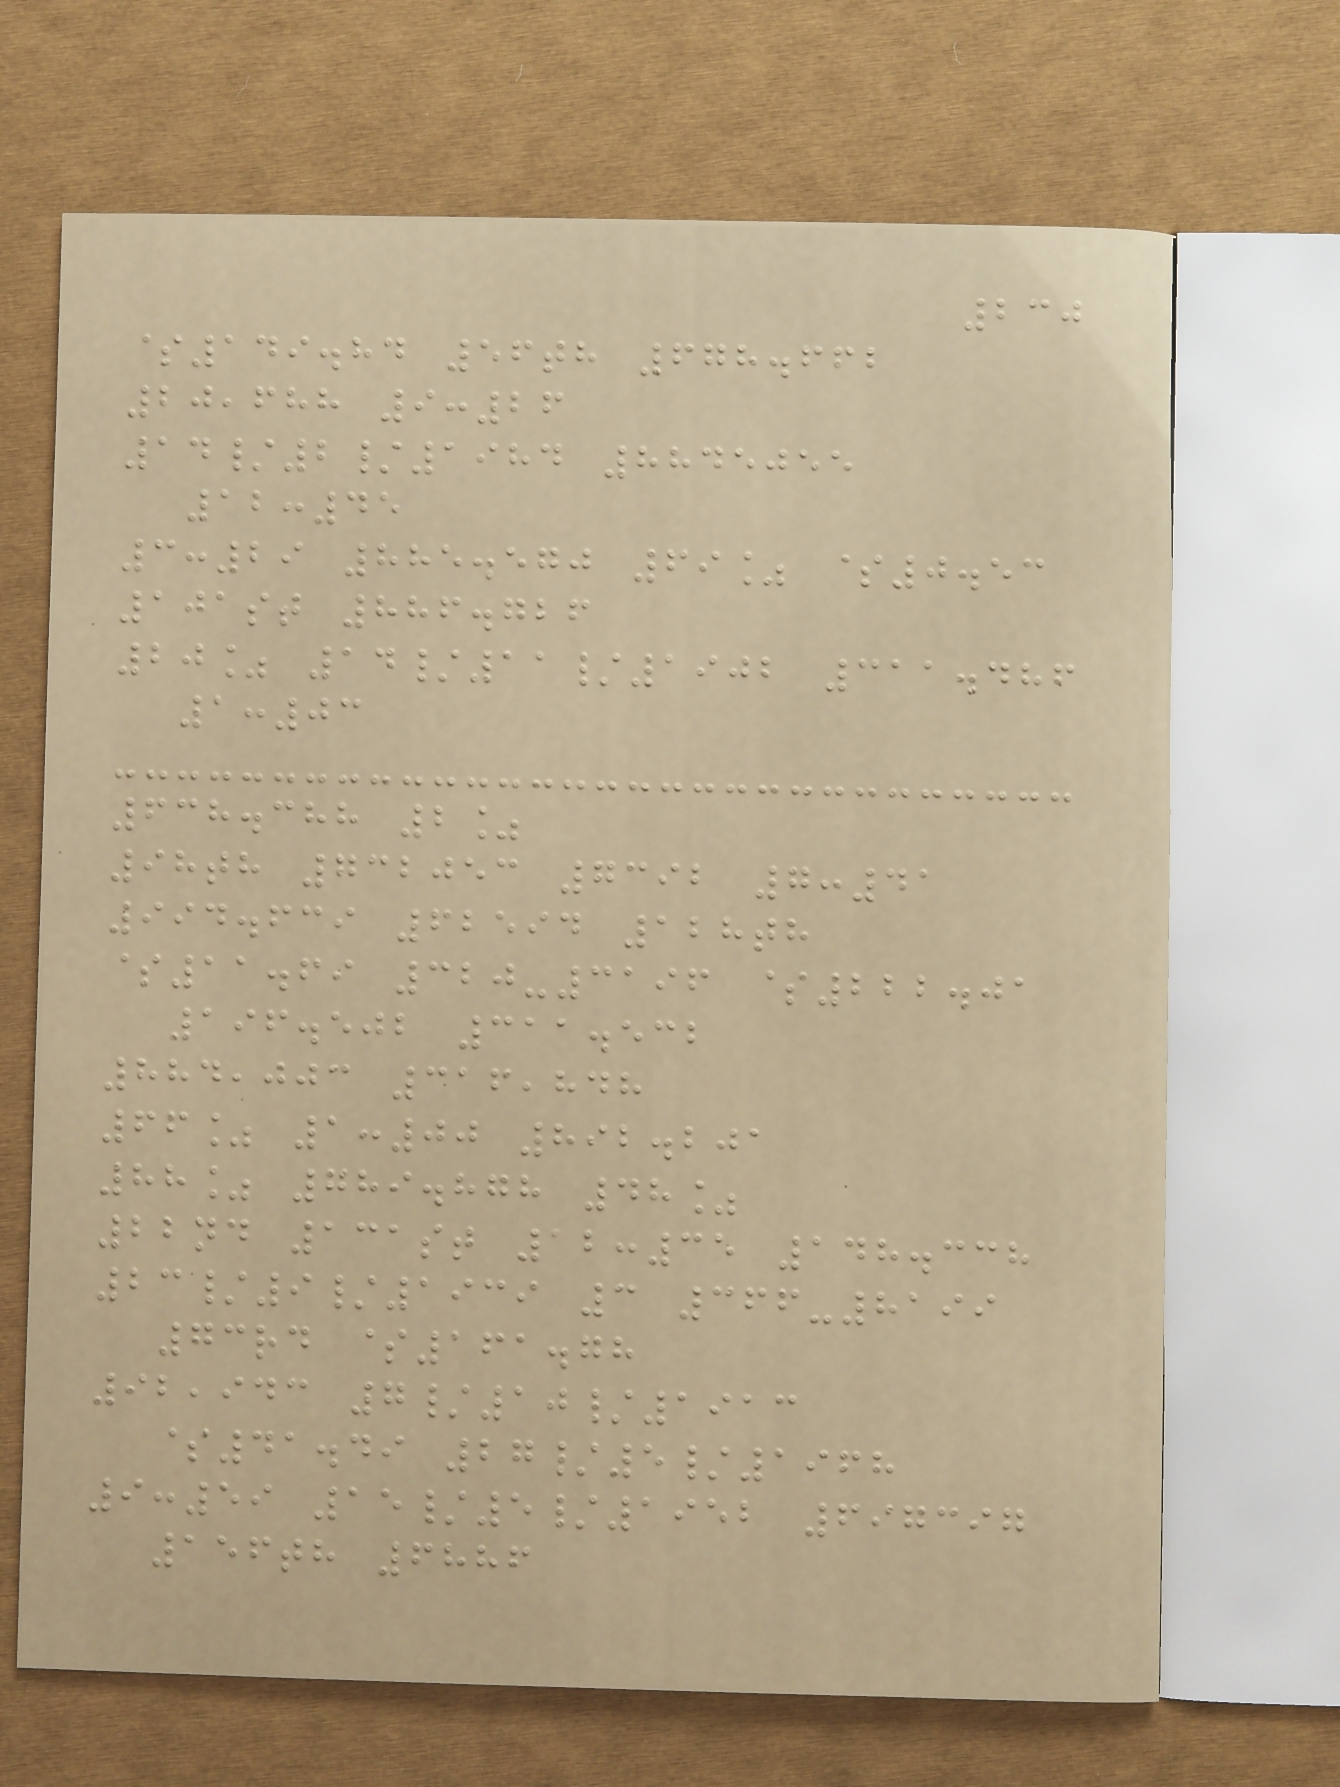230
$149.84 56th 678.662
20,688 9:26
14/2/1984 8845055
12:45
3:29 885.570 69% $0.53
101st 886.726
20% 14/11/1902 311.486
1:03
638.388 2%
98th 732053 7392 7:41
994.639 62594 128th
$11.69 320-3196 $222.01
196.502 311.532
884,003 316,848
66% 1:00 892.201
88% 789.878 48%
22nd 131st 12:35 148.338
23/9/1939 3 366-8199
73rd $161.78
92,943 7/10/1913
$41.49 27/5/1968
9:59 15/5/1952 697397
156th 6886
